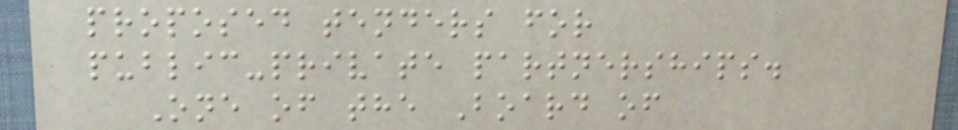proposed tenders for
public-private partnerships.
One of the Board of
